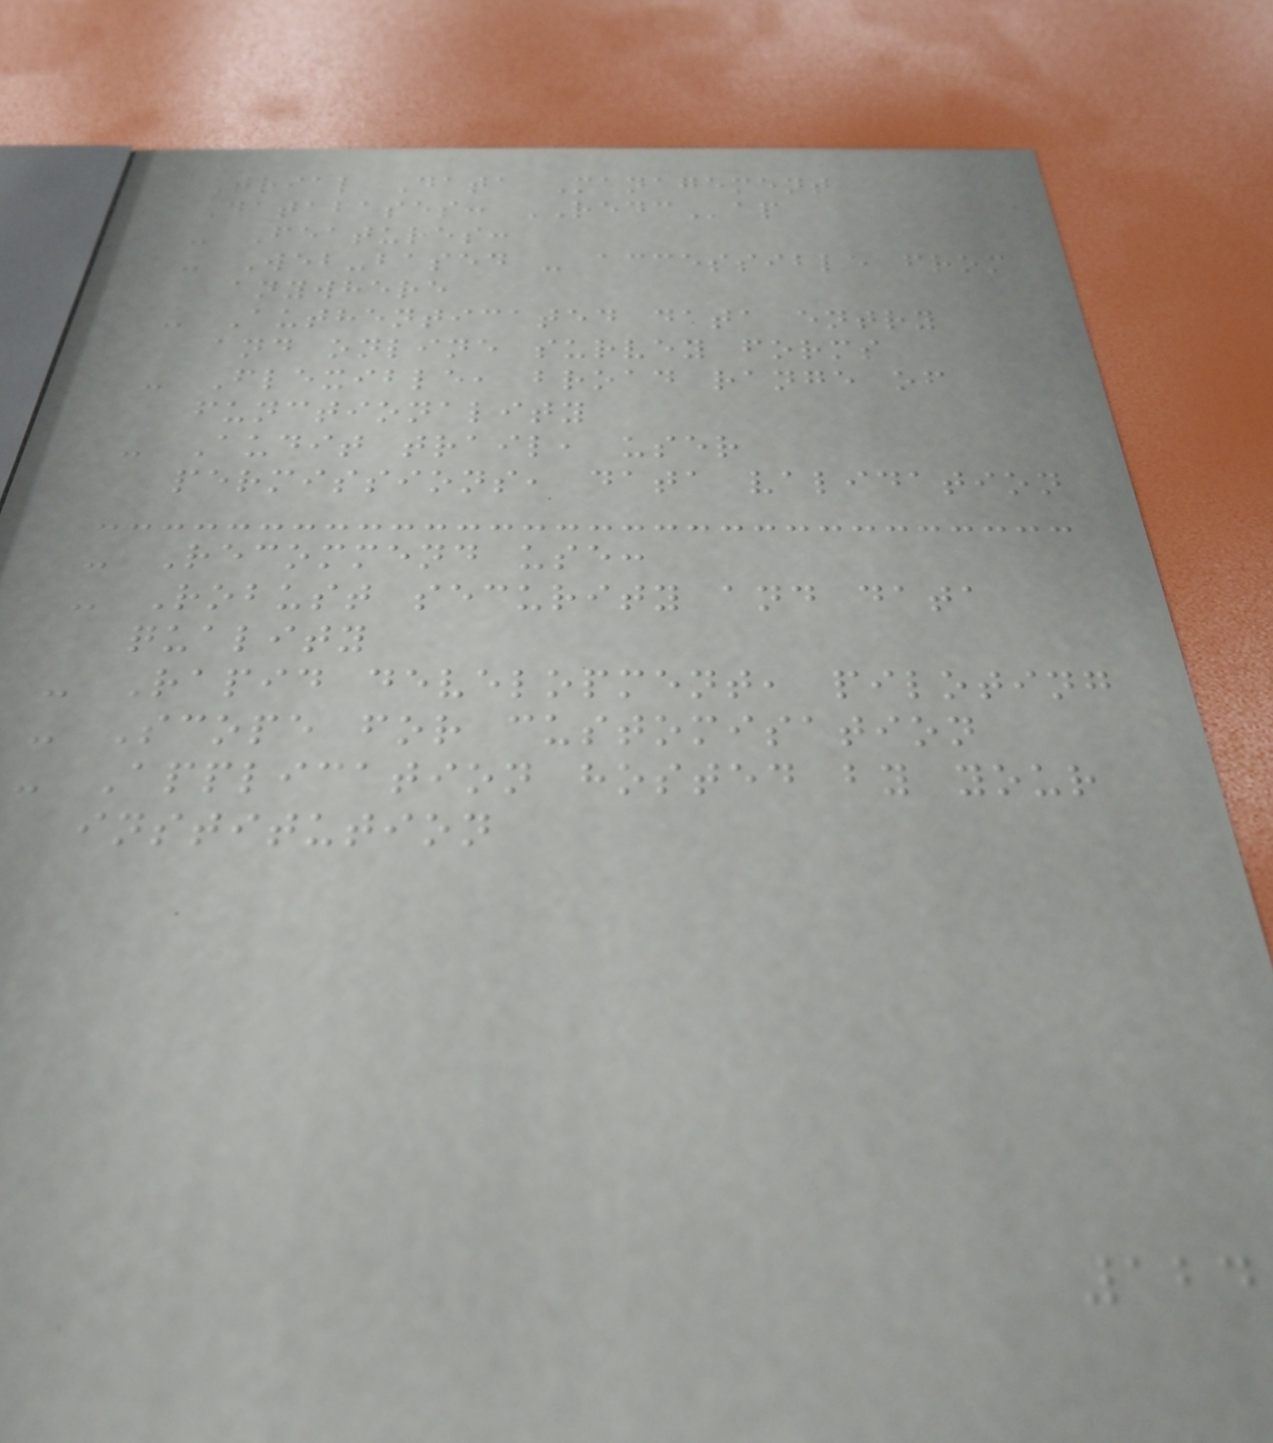Trial Data Management
Databases: REDCap
- Features:
- Web-based - accessible from
anywhere
- Authenticated data entry
and online survey forms
- Flexible, broad range of
functionality
- Audit trail, user
permissions, data validation
- Recommend use:
- Robust security and data
quality
- Rapid development, piloting
- Scope for customisation
- Application hosted by your
institution
124
